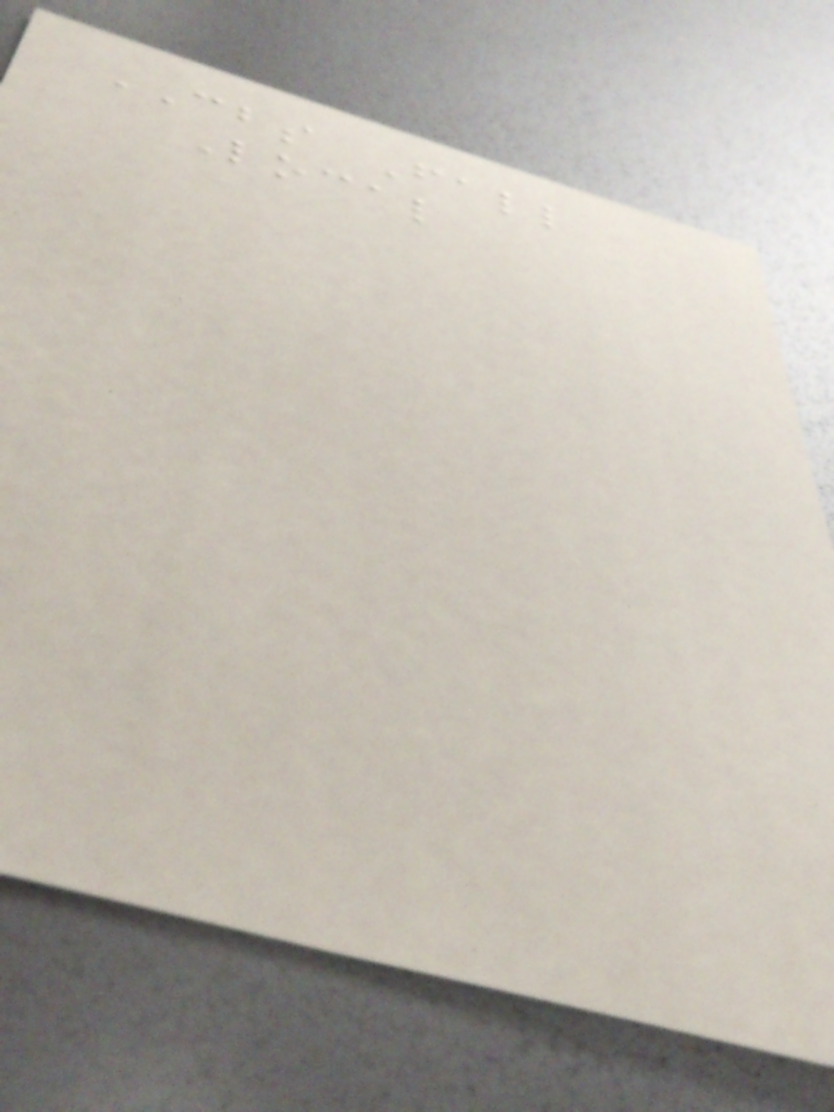CBS Fall
Local
